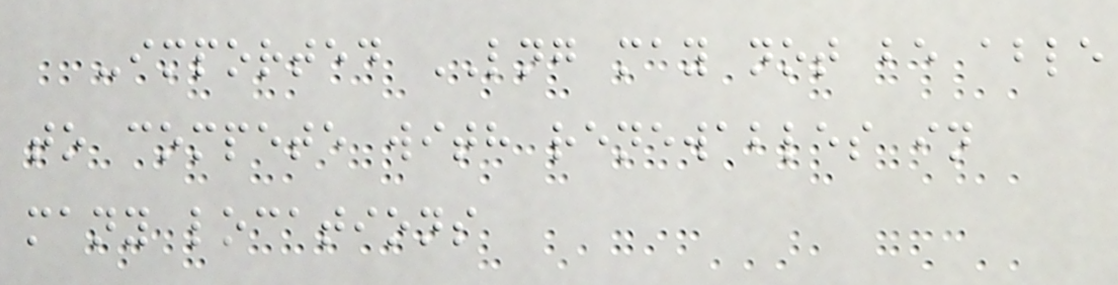-imported LNG may not be able
to compete with renewables in
many locations
